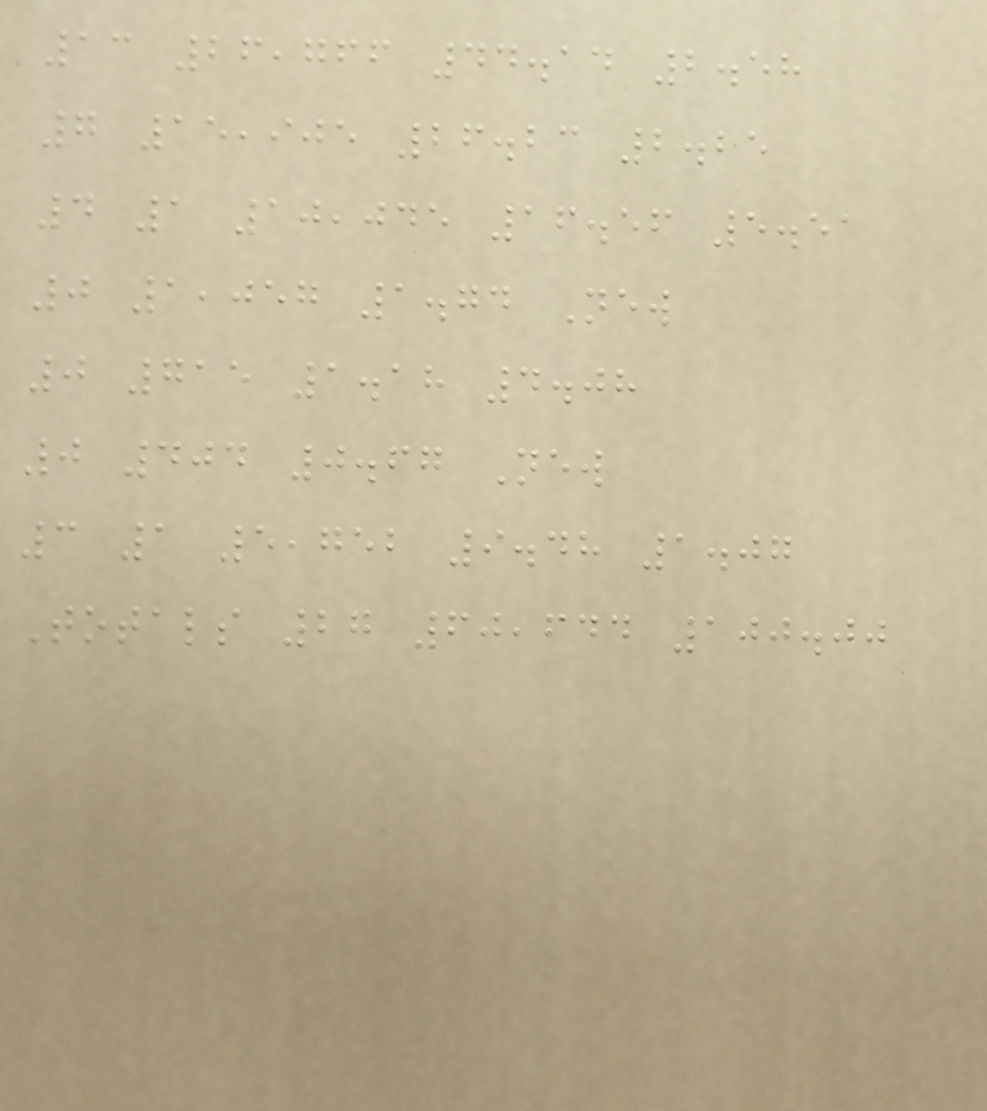13 26,766 44.14 2.58
7 15,905 26.23 2.25
4 1 10,045 16.56 5.51
0 1,057 1.74 New
0 715 1.18 4.08
0 404 0.67 New
3 1 5,752 9.48 1.07
Totals 27 60,644 100.00
